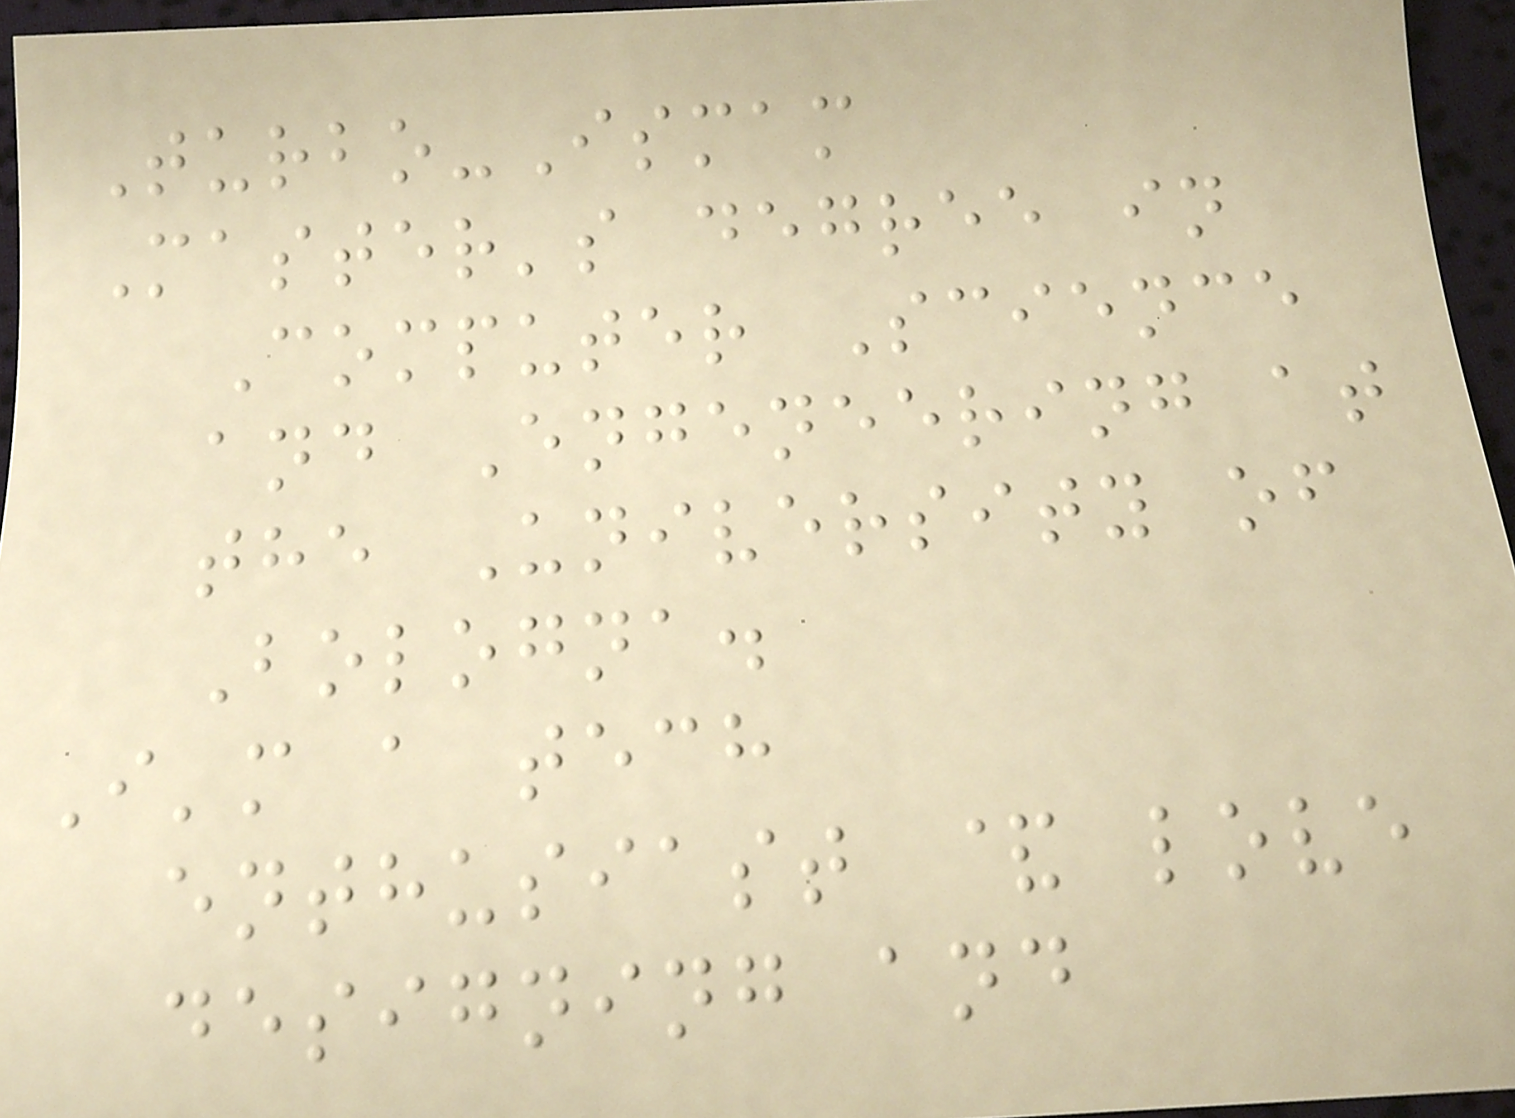Turbo-Ismam
Master's degree in
Computer Science
and Engeneering at
the University of
Bologna.
I'm a tech
enthusiast & love
designing and
